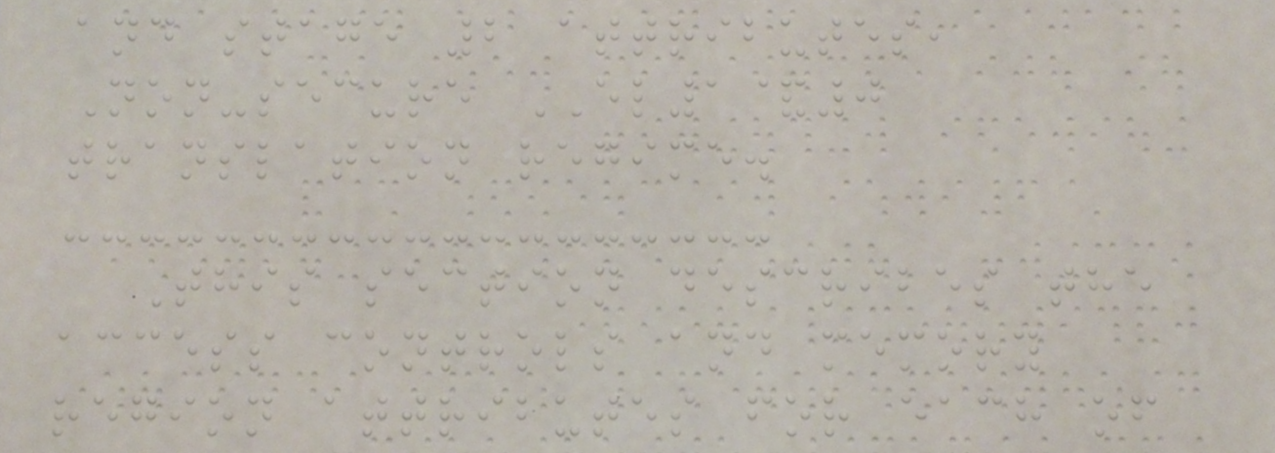and stage 2 attributes,
Non-secure EL1&0
translation regime.
This section describes the
access controls and memory
region attributes for each of
